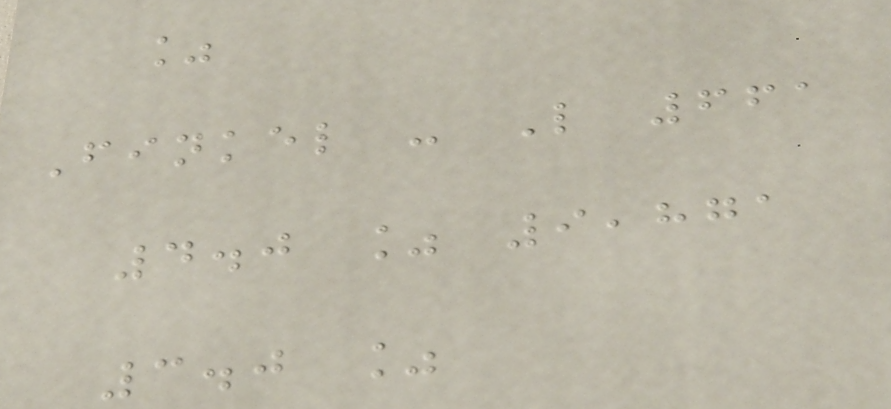%
Finkel - L 661
4.0 % 9,871
3.0 %
